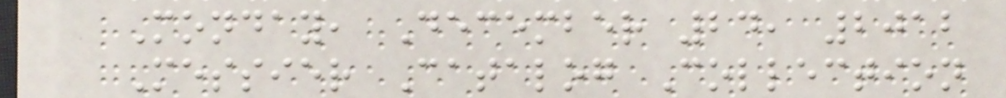Monday, December 24, 2012
Messier Catalog Collection
